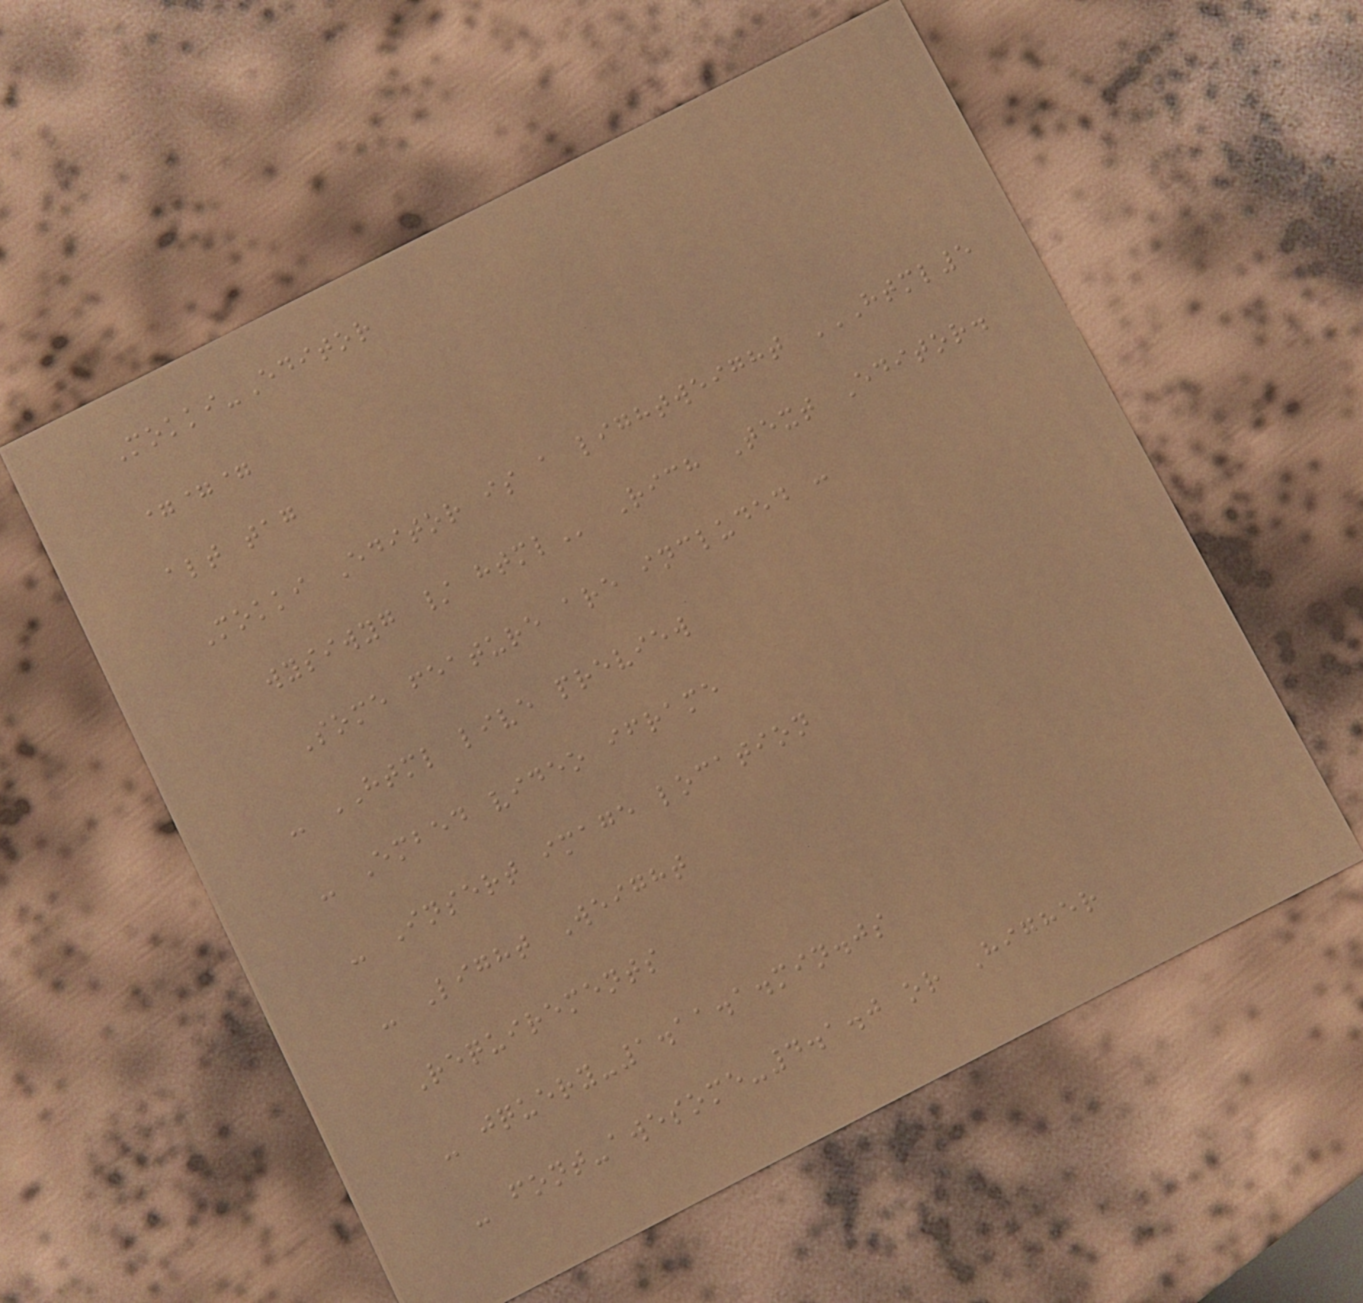Mokki-Editor
===
alt tag
Mokki Editor is a lightweight HTML5
WYSIWYG / HTML Rich Text Editor.
Some feature are included :
- HTML live preview
- Embed video iframe
- Insert image location
- Light Weight
Requirements
- jquery-1.11.1.min.js
- font-awesome-4.1.0 or Higher
